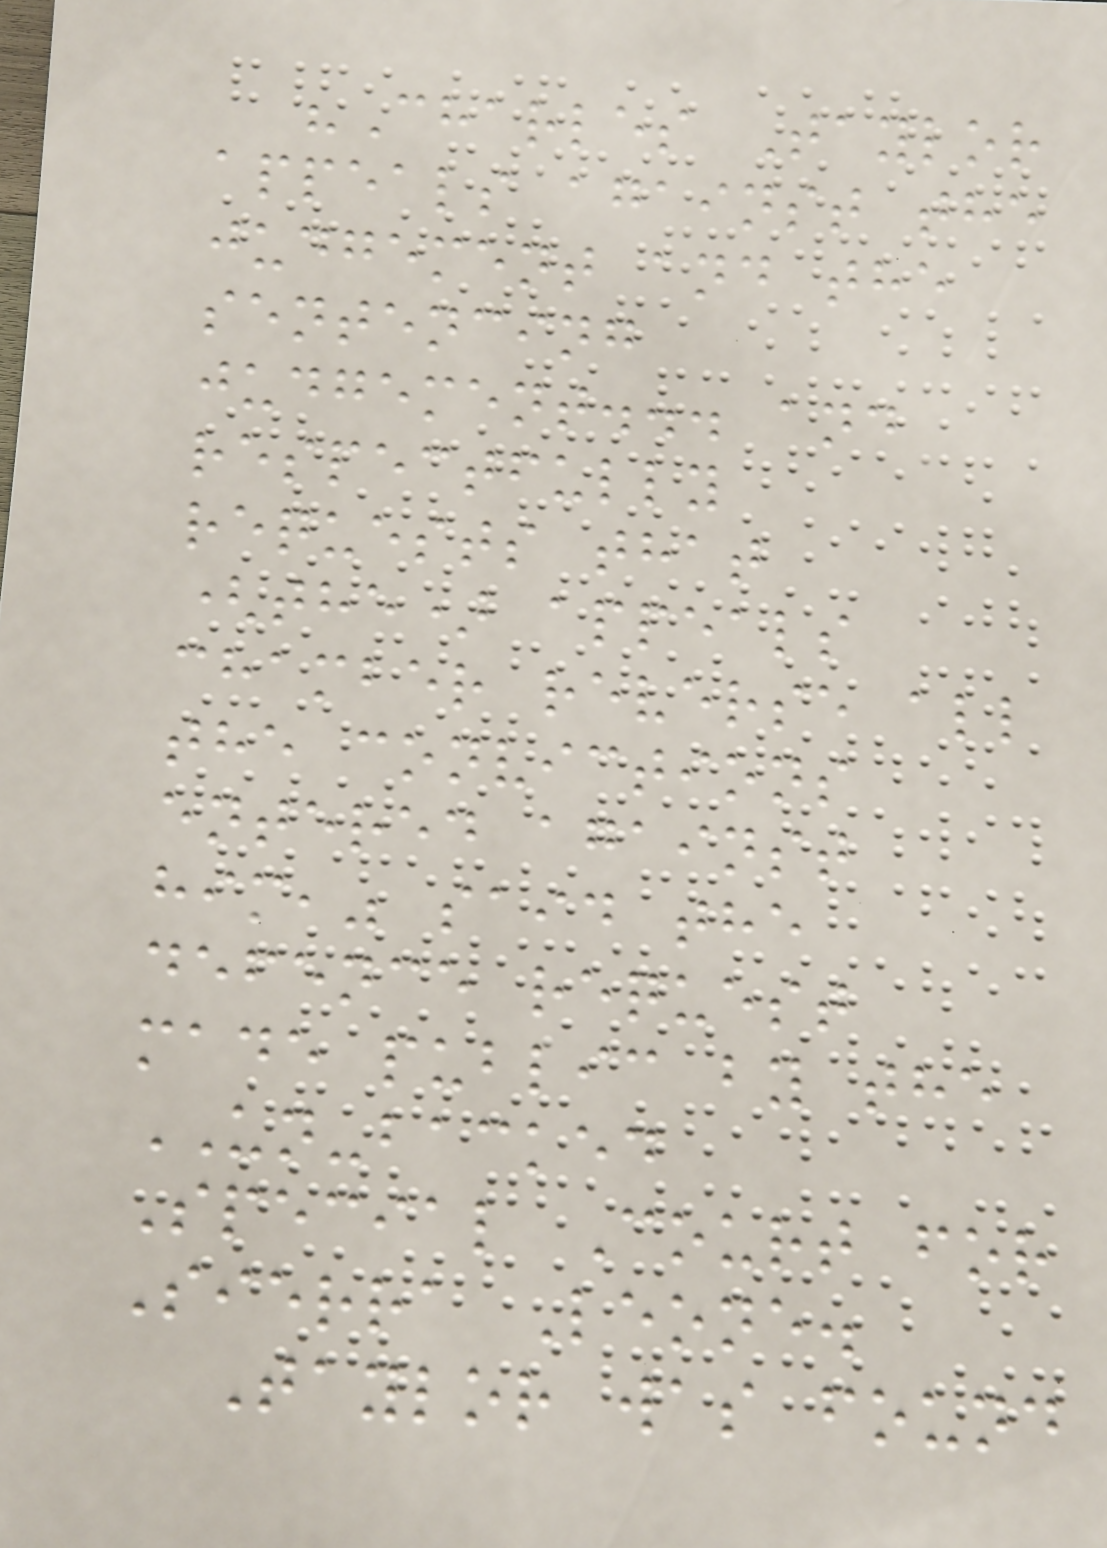"Charles Taylor
appeals against the
judgement and the
sentencing
judgement... and
respectfully
requests that
(the) appeals
chamber reverse all
the convictions
entered against
him," said the
defence request
made public by the
UN-backed
Special Court for
Sierra Leone.
Taylor was found
